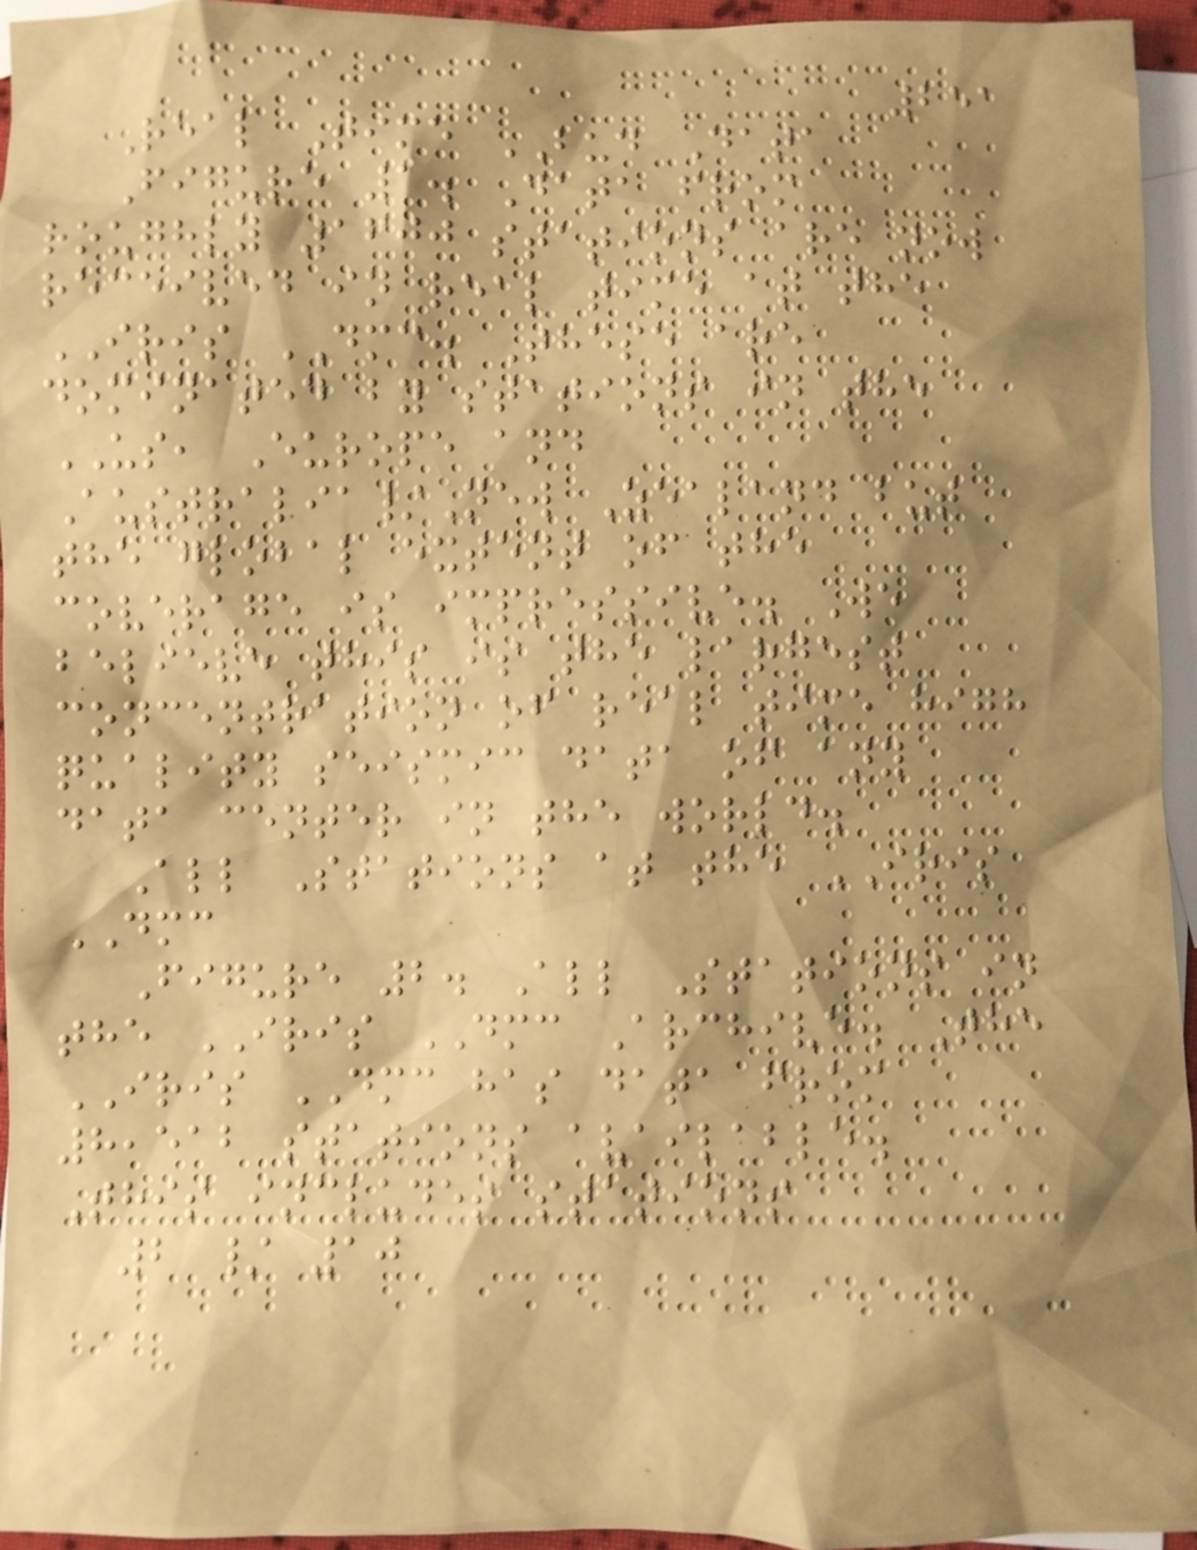251
Real Time BUD Data
Figure 1. Data from
roughly 1600 stations are now
received in real time at the
IRIS DMC. These are
dominated by stations in the
US, Europe and
Australia/New Zealand but
the global extent of the
coverage is impressive. We
believe this is the largest
concentration of real time high
quality seismic data of any
data center in the world.
All Stations at the IRIS
DMC
Figure 2. All Stations in
the IRIS DMC Archive. The
IRIS DMC has data from
8,512 stations available.
This includes stations
2 / 10
